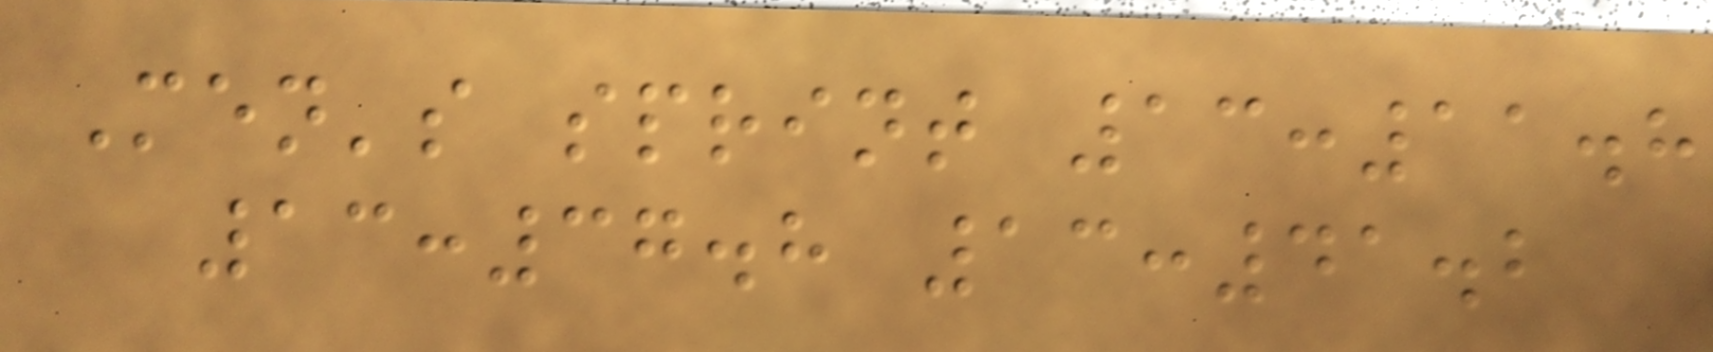Men's sprint 13:11.8
13:37.8 13:41.2
